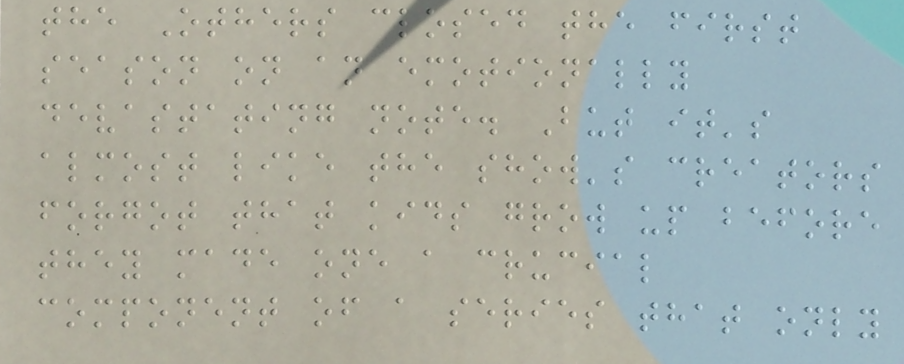the Others closed the first
season on an emotionally
devastating note. But it's
almost like the show's creators
forgot that kids grow up before
they made one a crucial
component of a series that only
